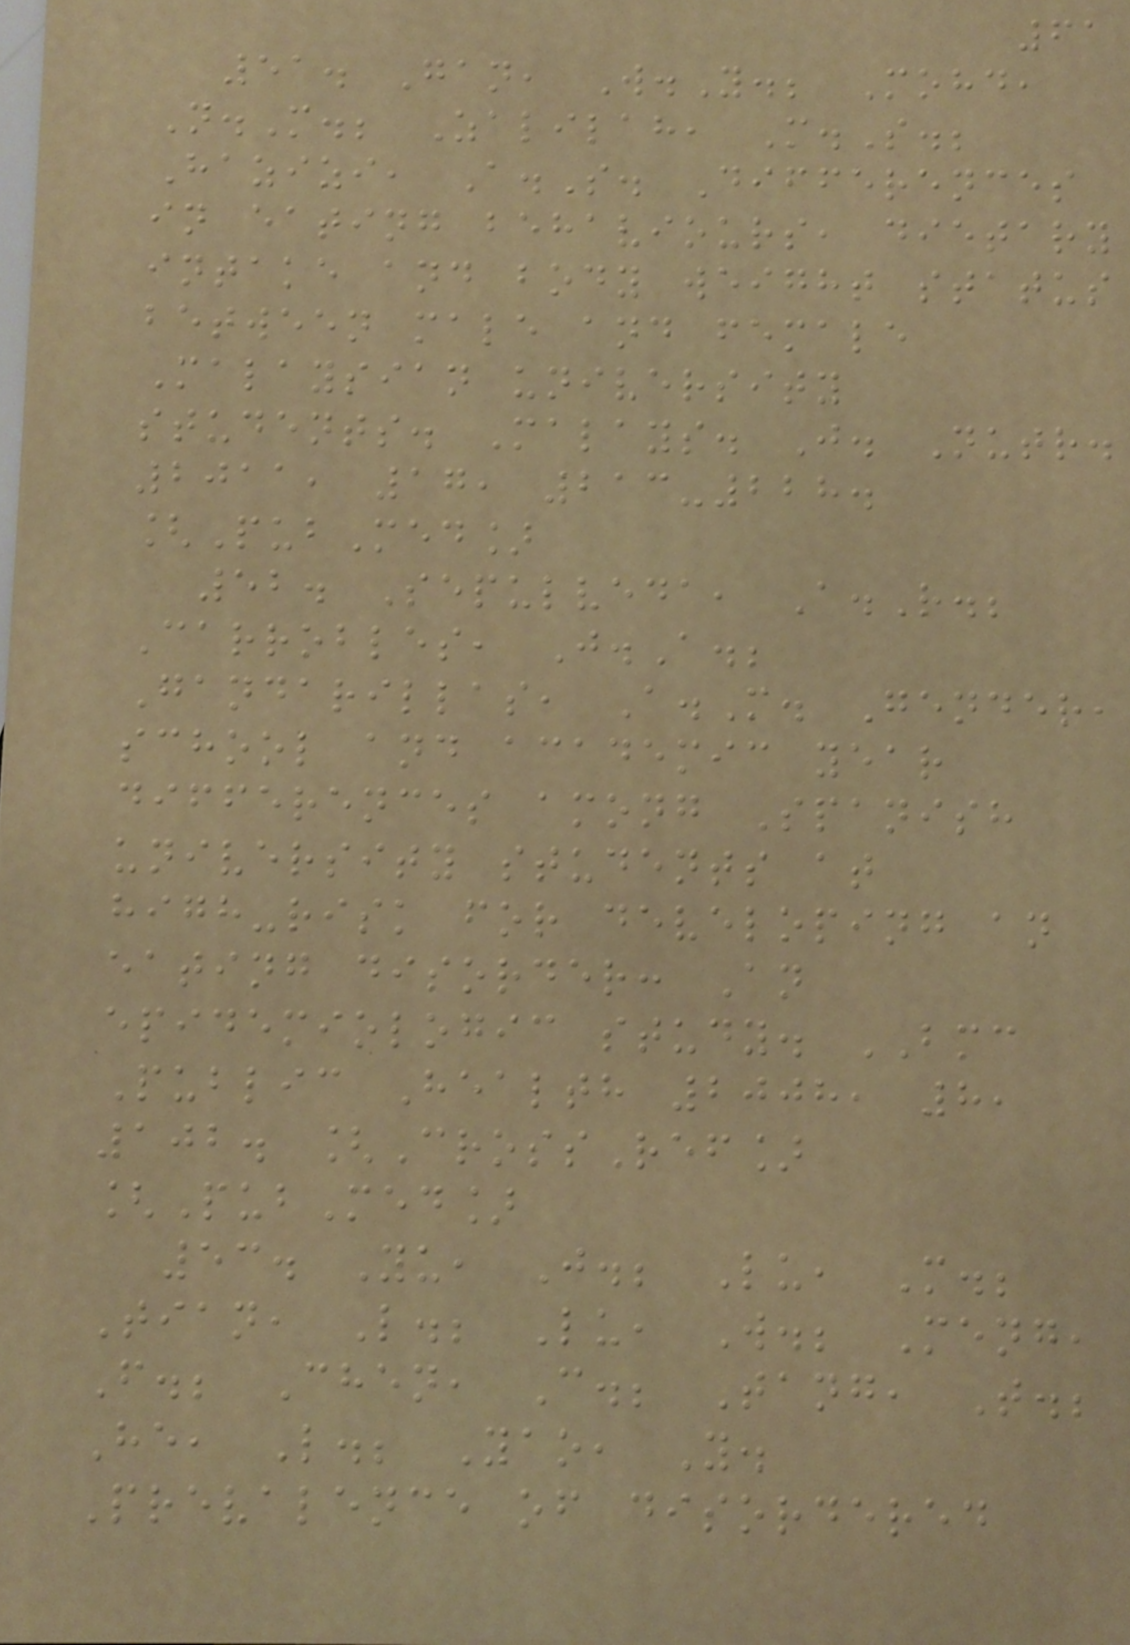61
51. Gan, W.Y.; Mohd,
N.M.; Zalilah, M.S.;
Hazizi, A.S. Differences
in eating behaviours, dietary
intake and body weight status
between male and female
Malaysian university
students. Malays. J. Nutr.
2011, 17, 213-228.
[PubMed]
52. Sepulveda, A.R.;
Carrobles, J.A.;
Gandarillas, A.M. Gender,
school and academic year
differences among Spanish
university students at
high-risk for developing an
eating disorder: An
epidemiologic study. BMC
Public Health 2008, 8,
102. [CrossRef]
[PubMed]
53. Yu, J.; Lu, M.;
Tian, L.; Lu, W.; Meng,
F.; Chen, C.; Tang, T.;
He, L.; Yao, Y.
Prevalence of disordered
